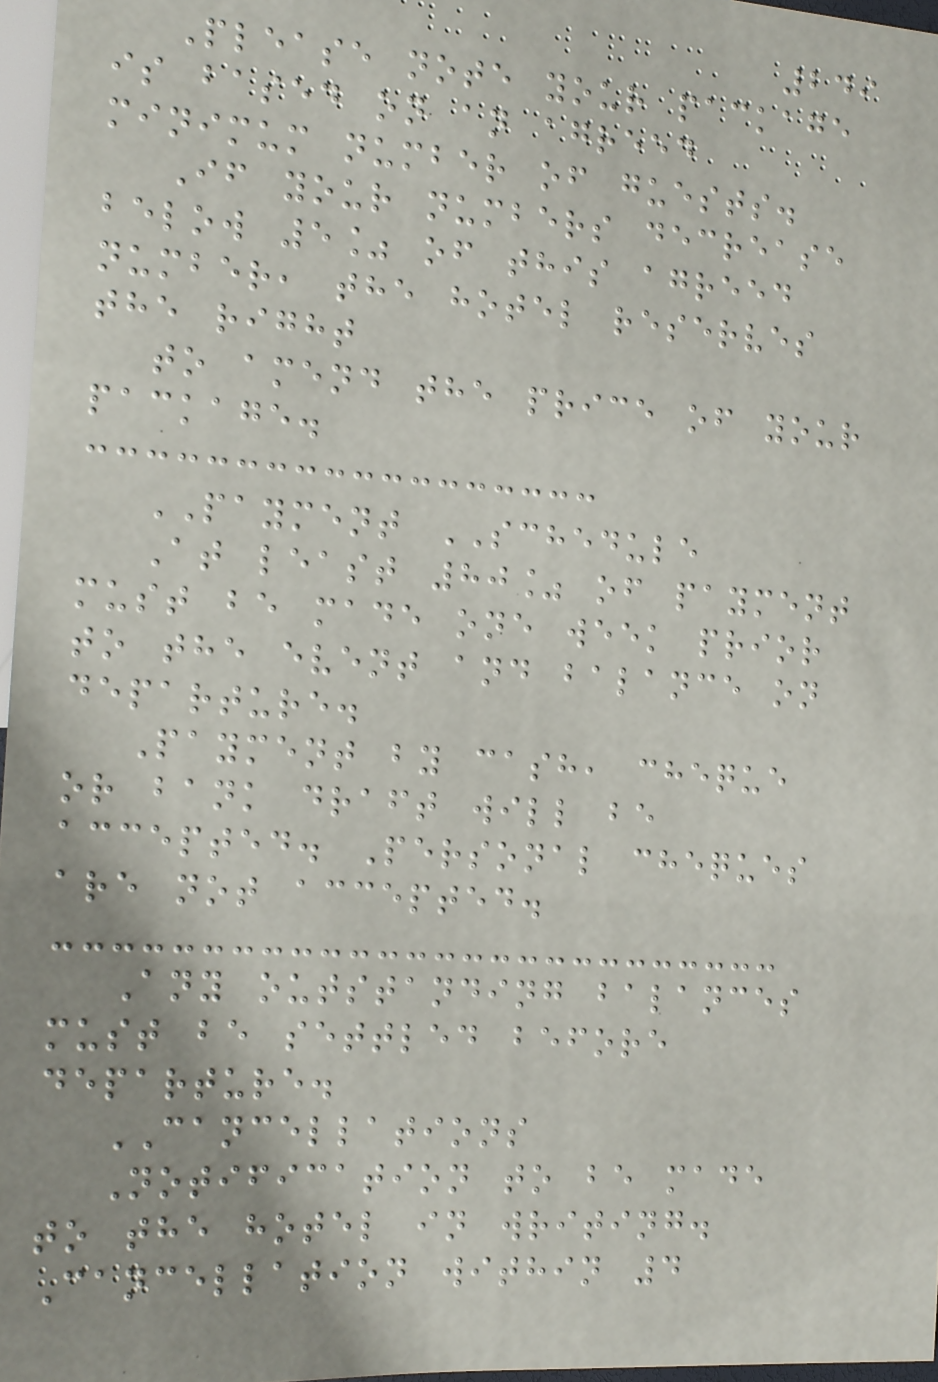249
Please note your package
is based on an agreed
minimum number of guests.
If your numbers decrease
below 5% of this agreed
number, the hotel reserves
the right
to amend the price of your
package.
PAYMENT SCHEDULE
At least 80% of payment
must be made one week prior
to the event and balance on
departure.
Payment by cash, cheque
or bank draft will be
accepted. Personal cheques
are not accepted.
Any outstanding balances
must be settled before
departure.
CANCELLATIONS
Notification to be made
to the hotel in writing.
Cancellation within 4
